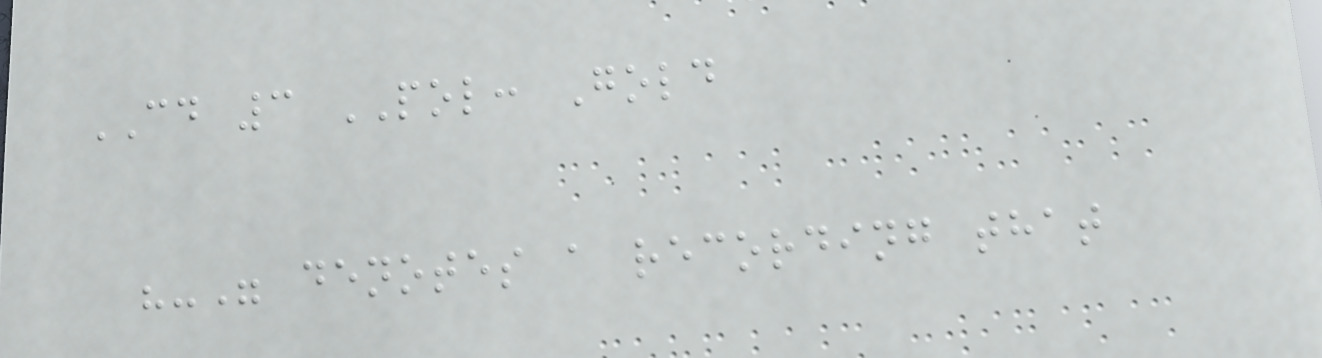CD 3 POL: Gold
"-" denotes a recording that
